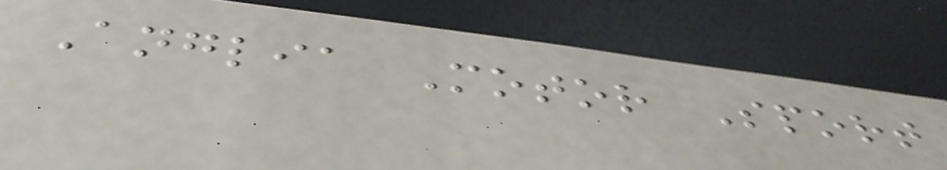Anglia Motor Sport
